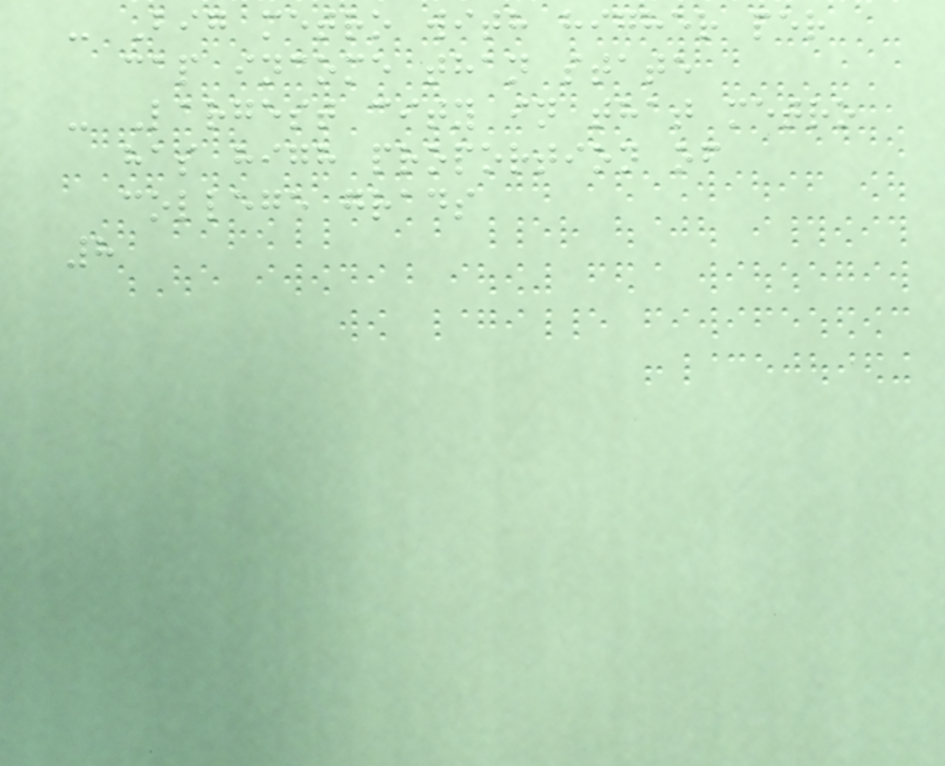- Big metro with higher per
cap income than state
- Largest city in that metro
has high proportion of
college grads
8
